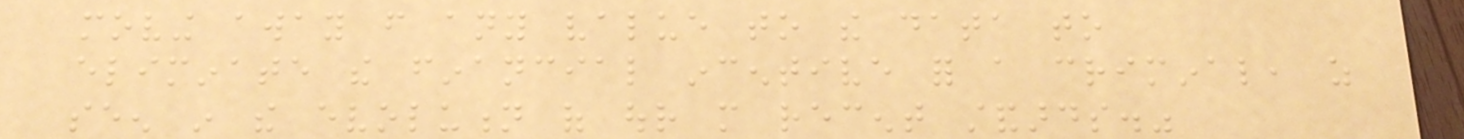moving away from any value to the data to
eliminate the financial incentive for a criminal, as
seen in the evolution of our more recent standards."
